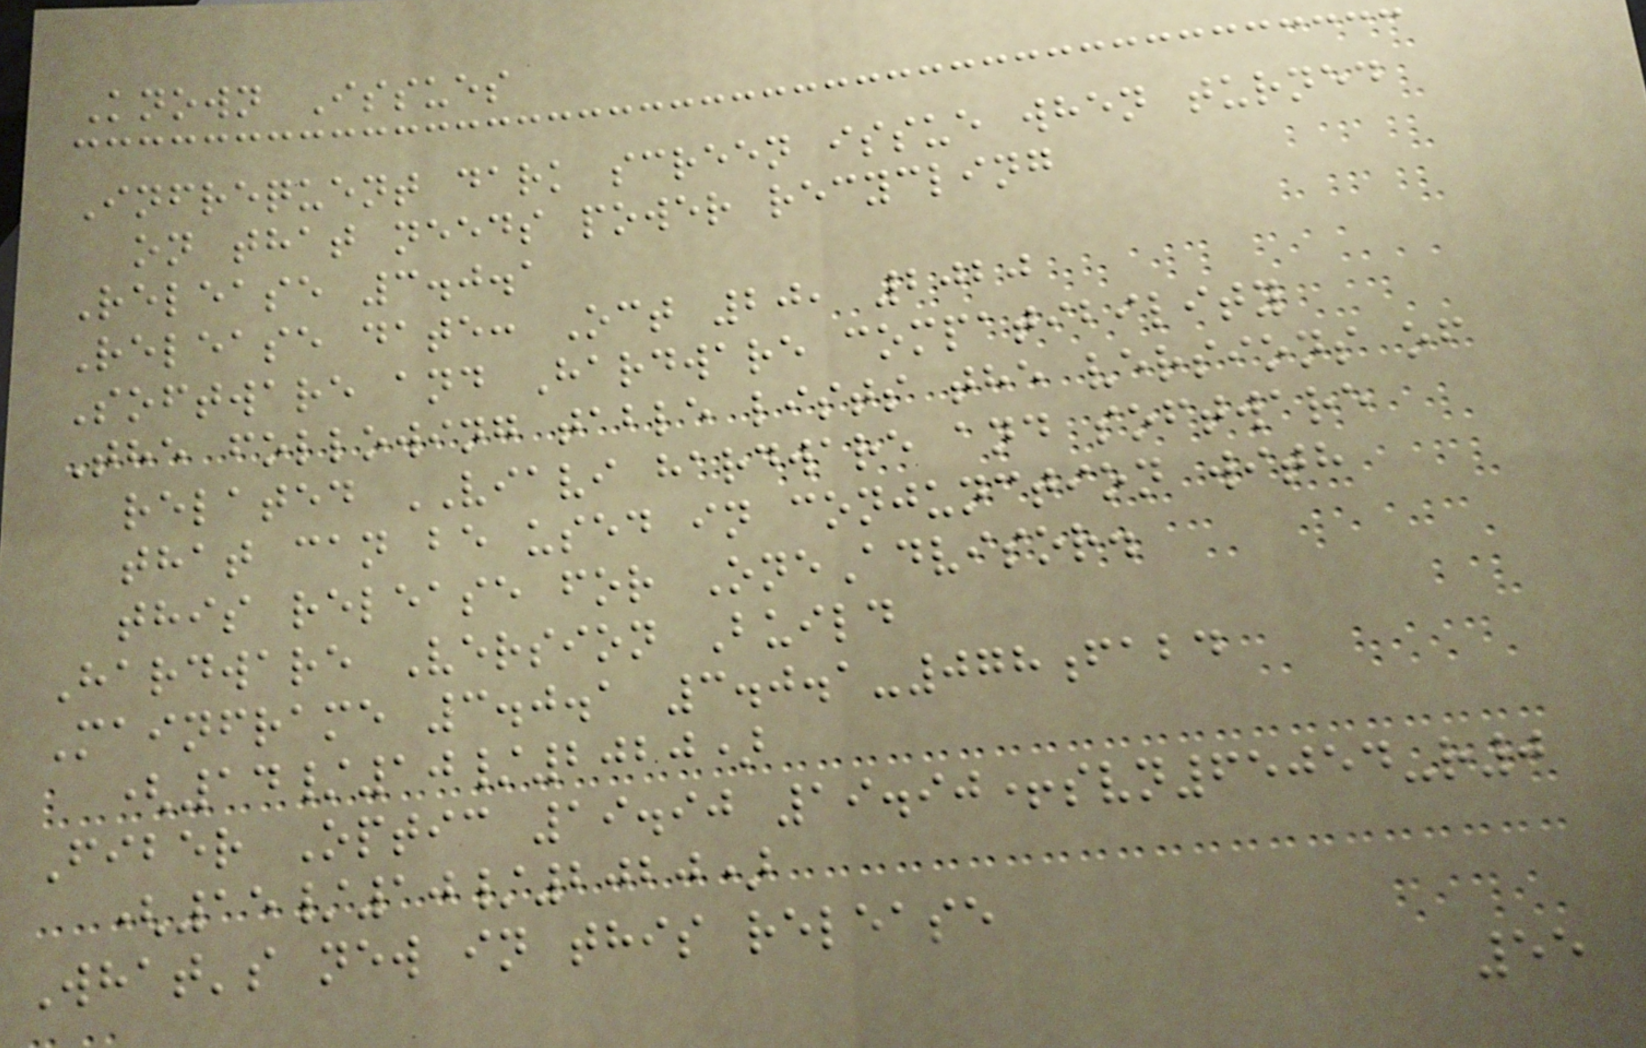Known Issues
Infrequent dark screen issue when turned
on that needs power recycling
Release 3.0.1
Release date: Oct 20, 2020
Software and Hardware compatibility
The following table lists the versions of
related VIAVI hardware and software
that can be used in conjunction with
this release for OneAdvisor.
Hardware Version Build
Mainframe 3.0.1 3.0.1-078fabd
(14/10/2020)
Fiber Optic 19.90 19.90+svn65054-r0
(15/10/2020)
What's new in this release
55
